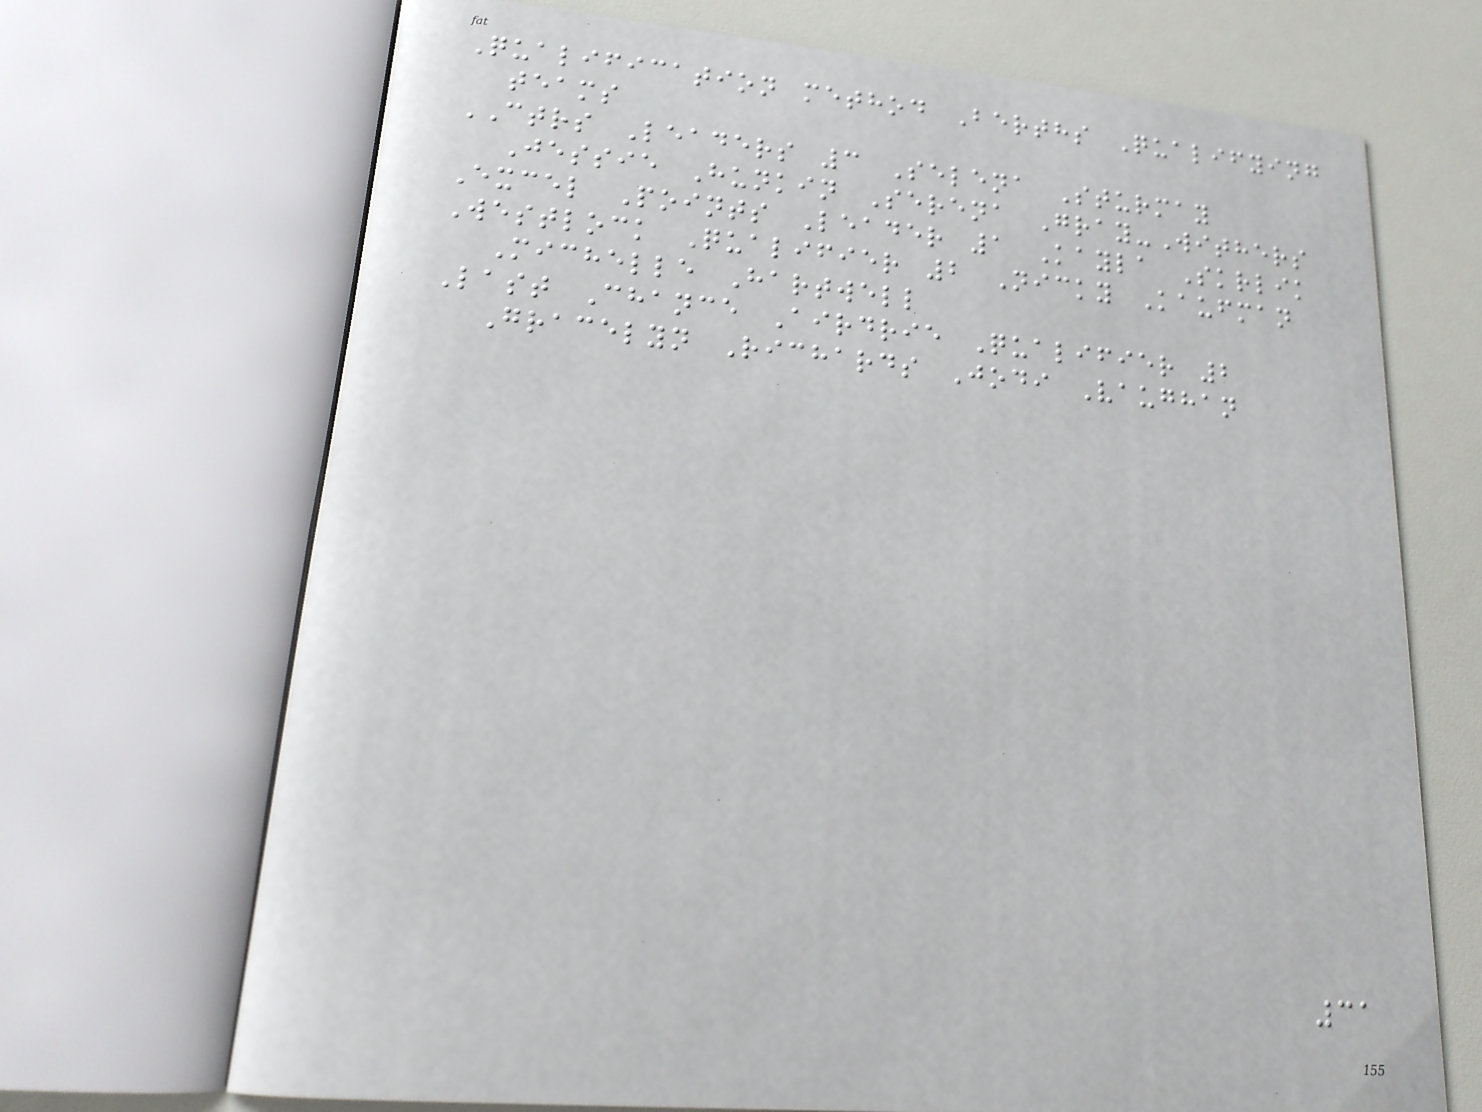Qualification method Berths Qualifying
teams
CTRS Leaders 3 Selena Sturmay
Jessie Hunkin Serena Gray-Withers
Excel Points Leader 1 Kayla Skrlik
Westlock Qualifier 2 Nicky Kaufman
Michelle Hartwell
Last Chance Airdrie Qualifier 2
Gracelyn Richards Jodi Vaughan
31
